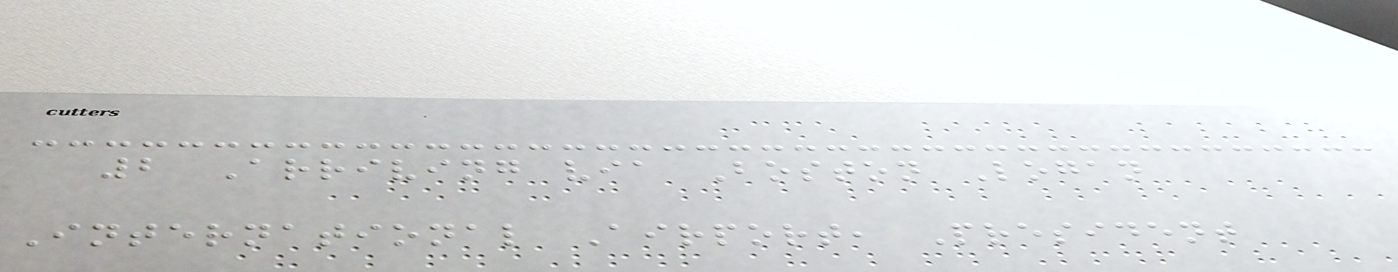2 Arriving via Boston Logan
International Airport, President
